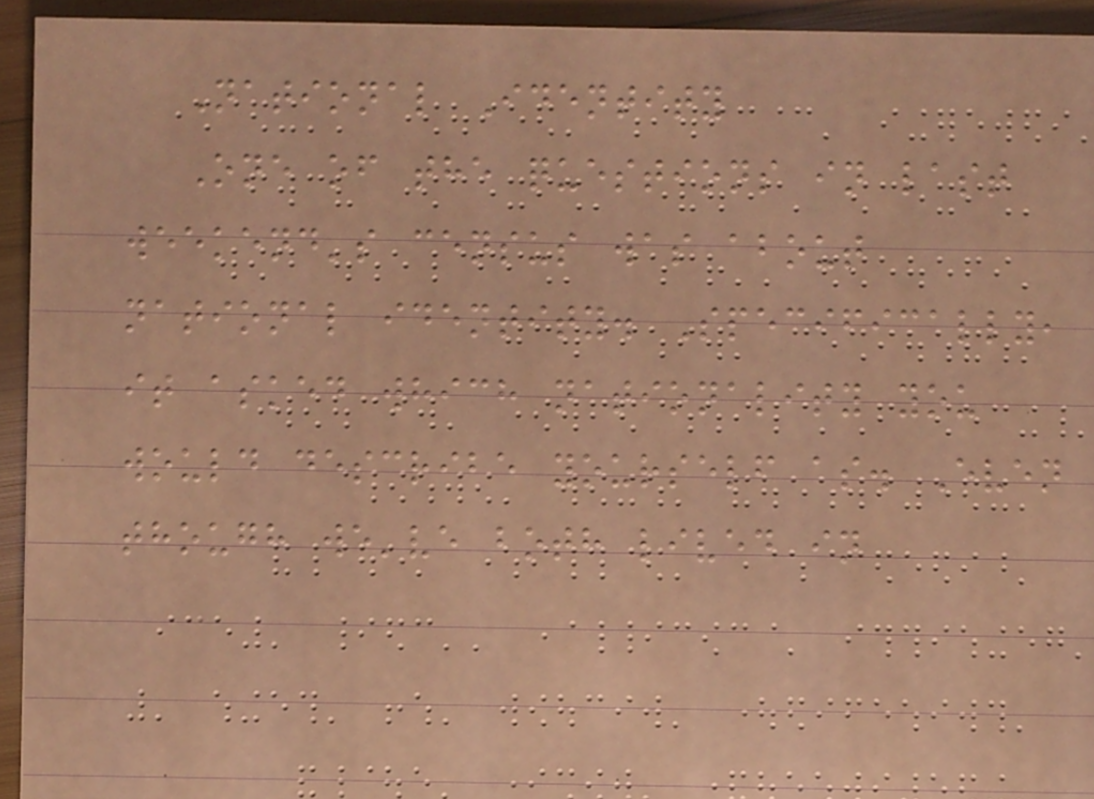National Identity
One of the questions in last
weekend's census was about
national identity. Specifically,
it asked which nationality you
would describe yourself as. Even
though we've both lived in
